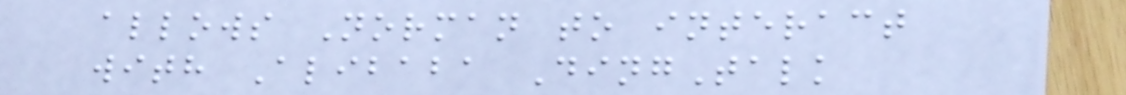allows Norman to interact
with Alibaba DingTalk
